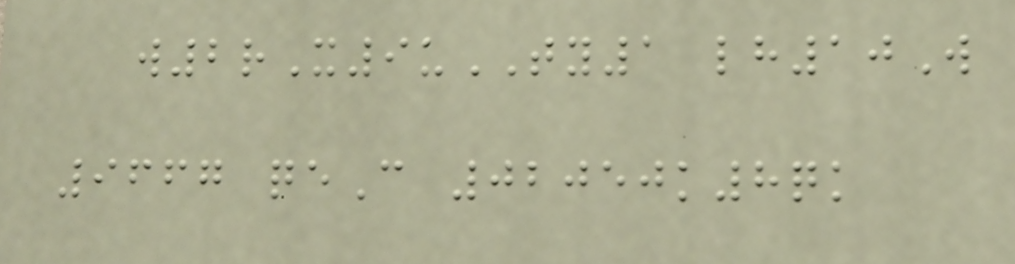w2rX9uTY1 lh10W
9667 qeC 02050k8qk
